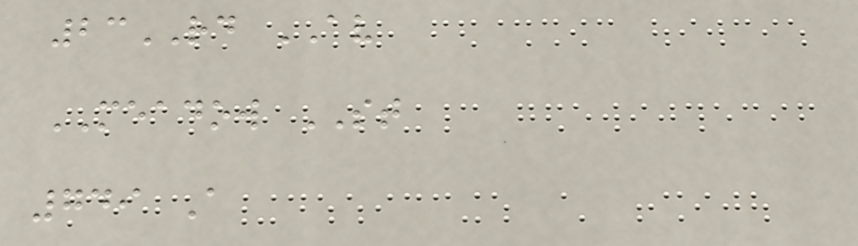23RD AV
MEADOW ST
749 A
